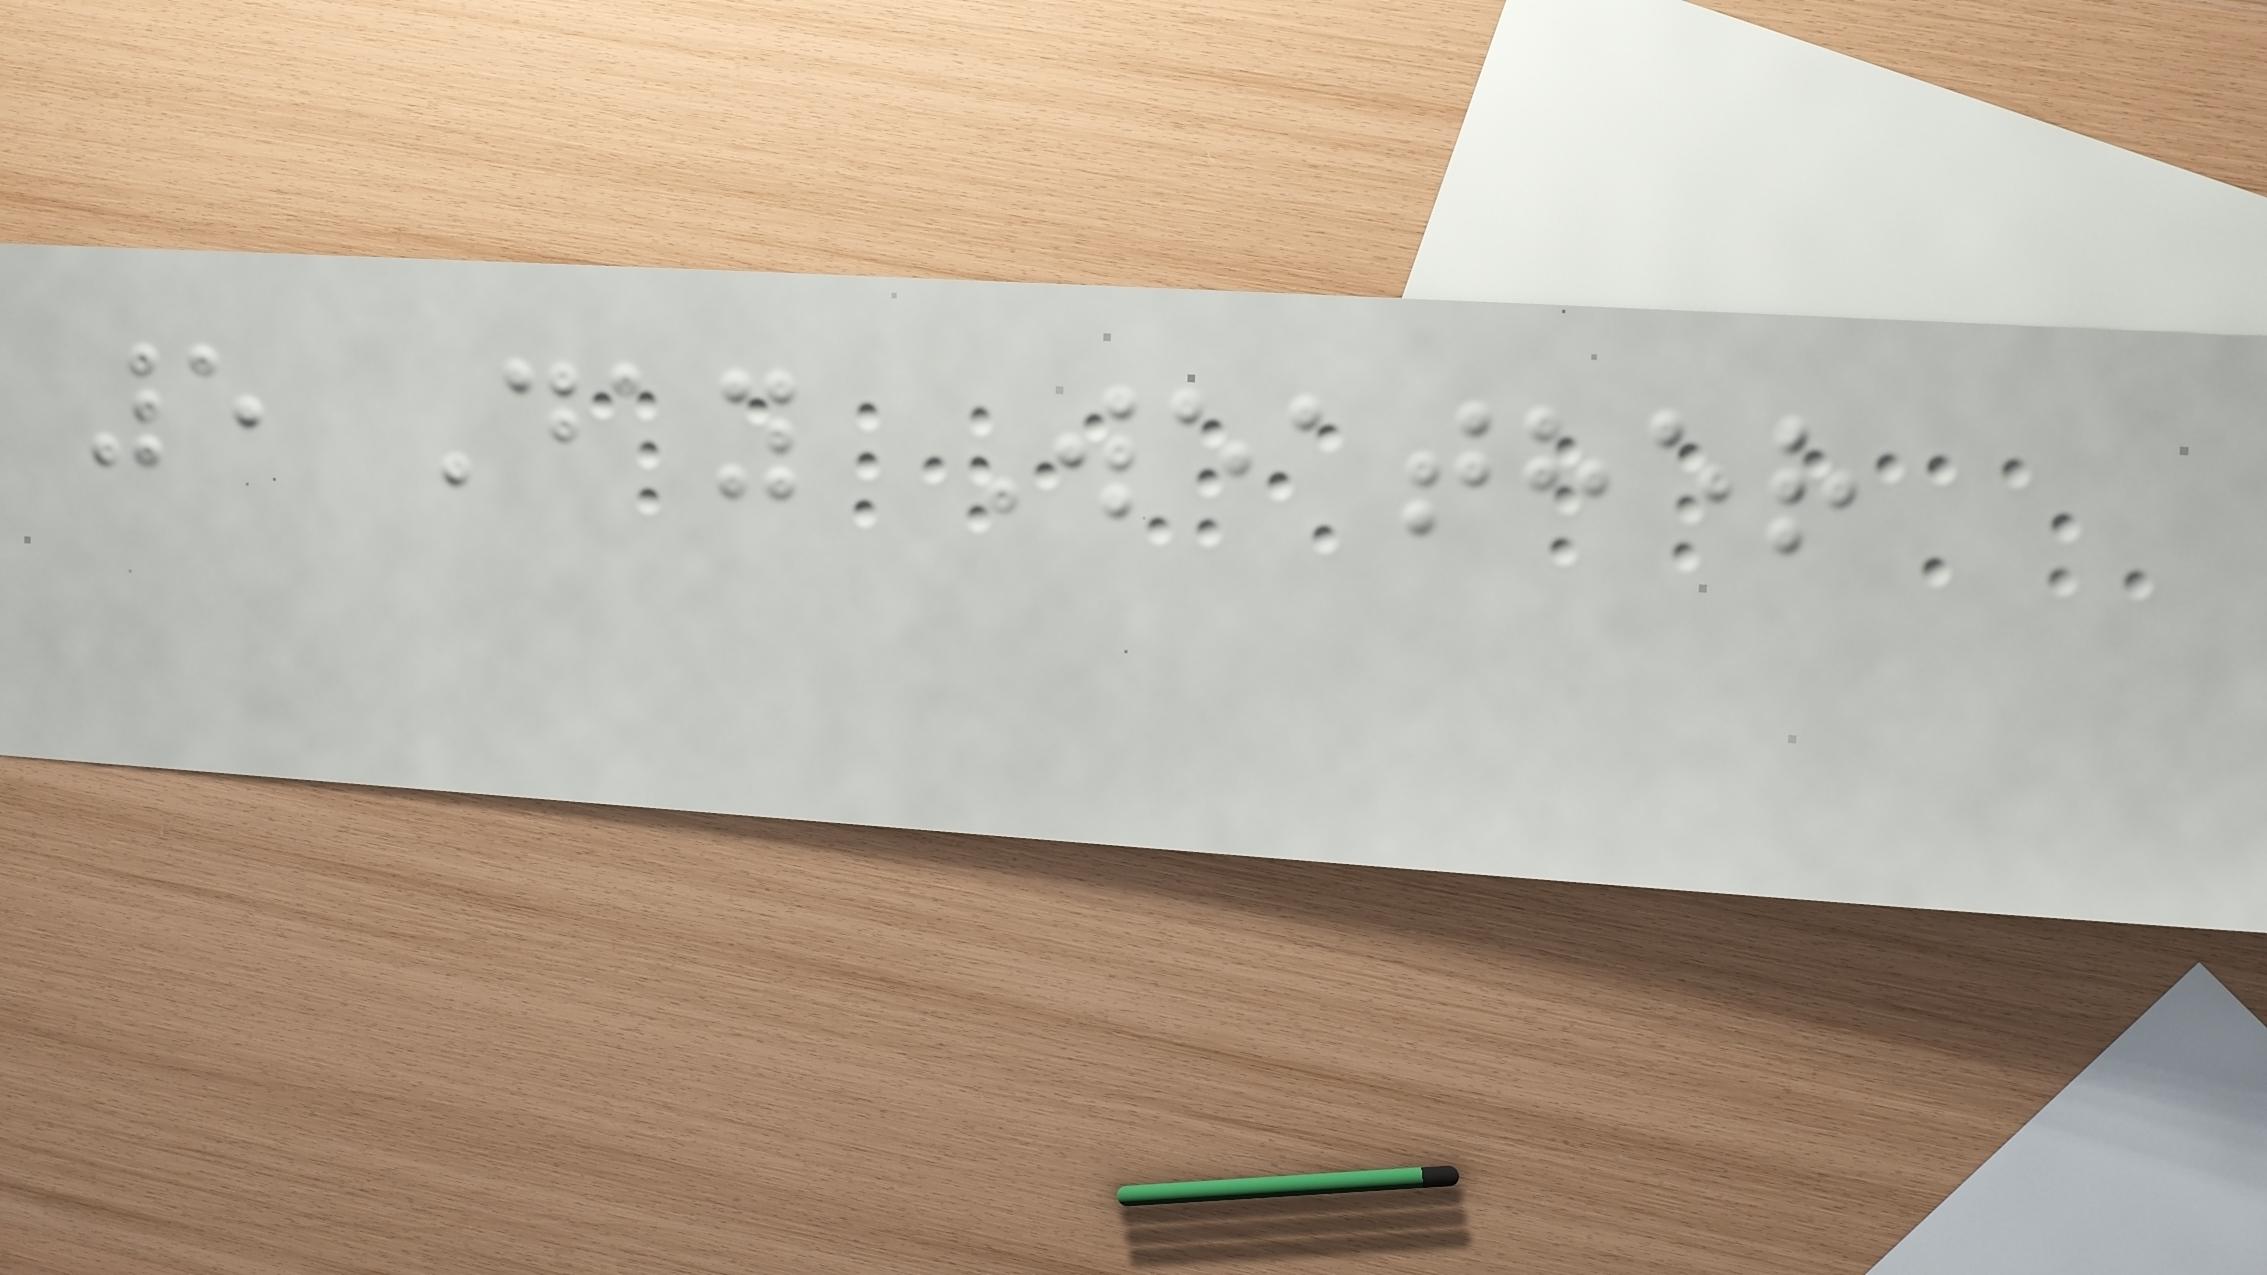5 Day Weather
